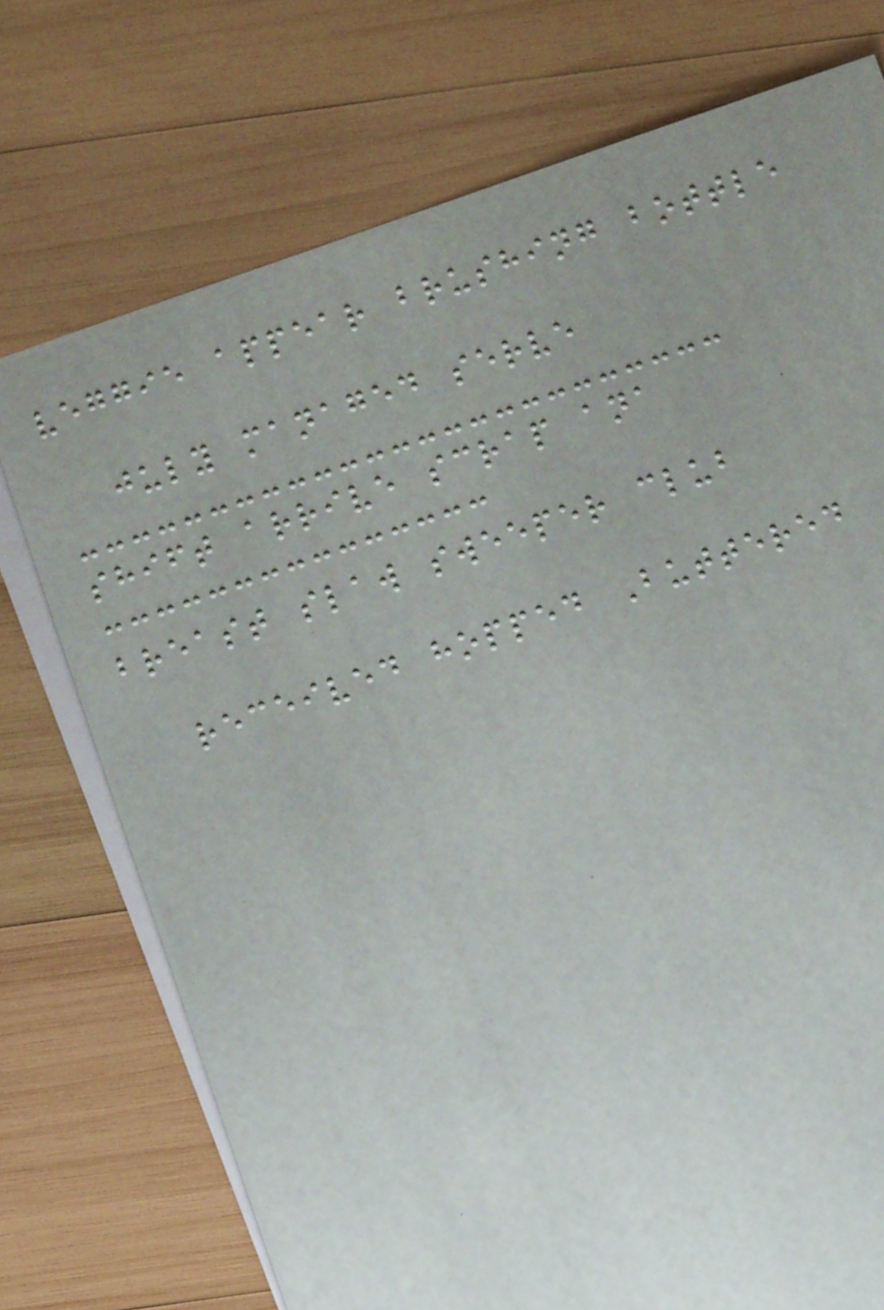veggie appear brushing bottle
july managed serve
shift arrive scrap ana
breast slaw sweeper club
received hopped Buttered
